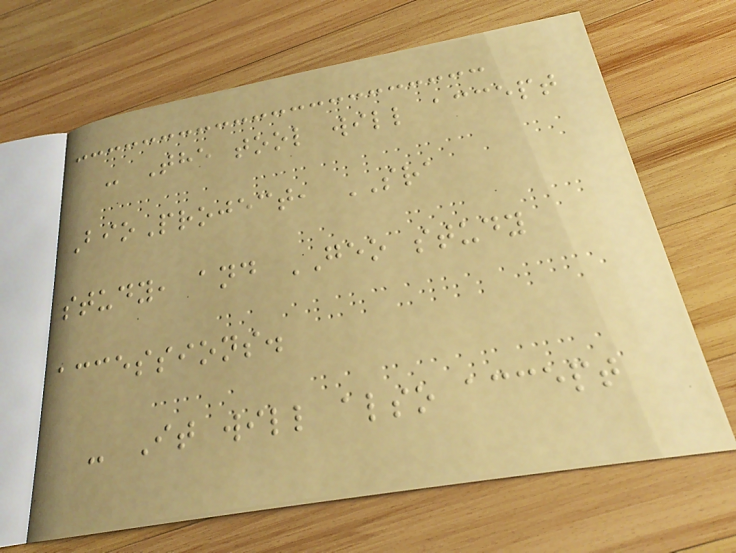- The tool will accept
BioProject, SRA
study, and GEO study
accessions.
- It will also accept
